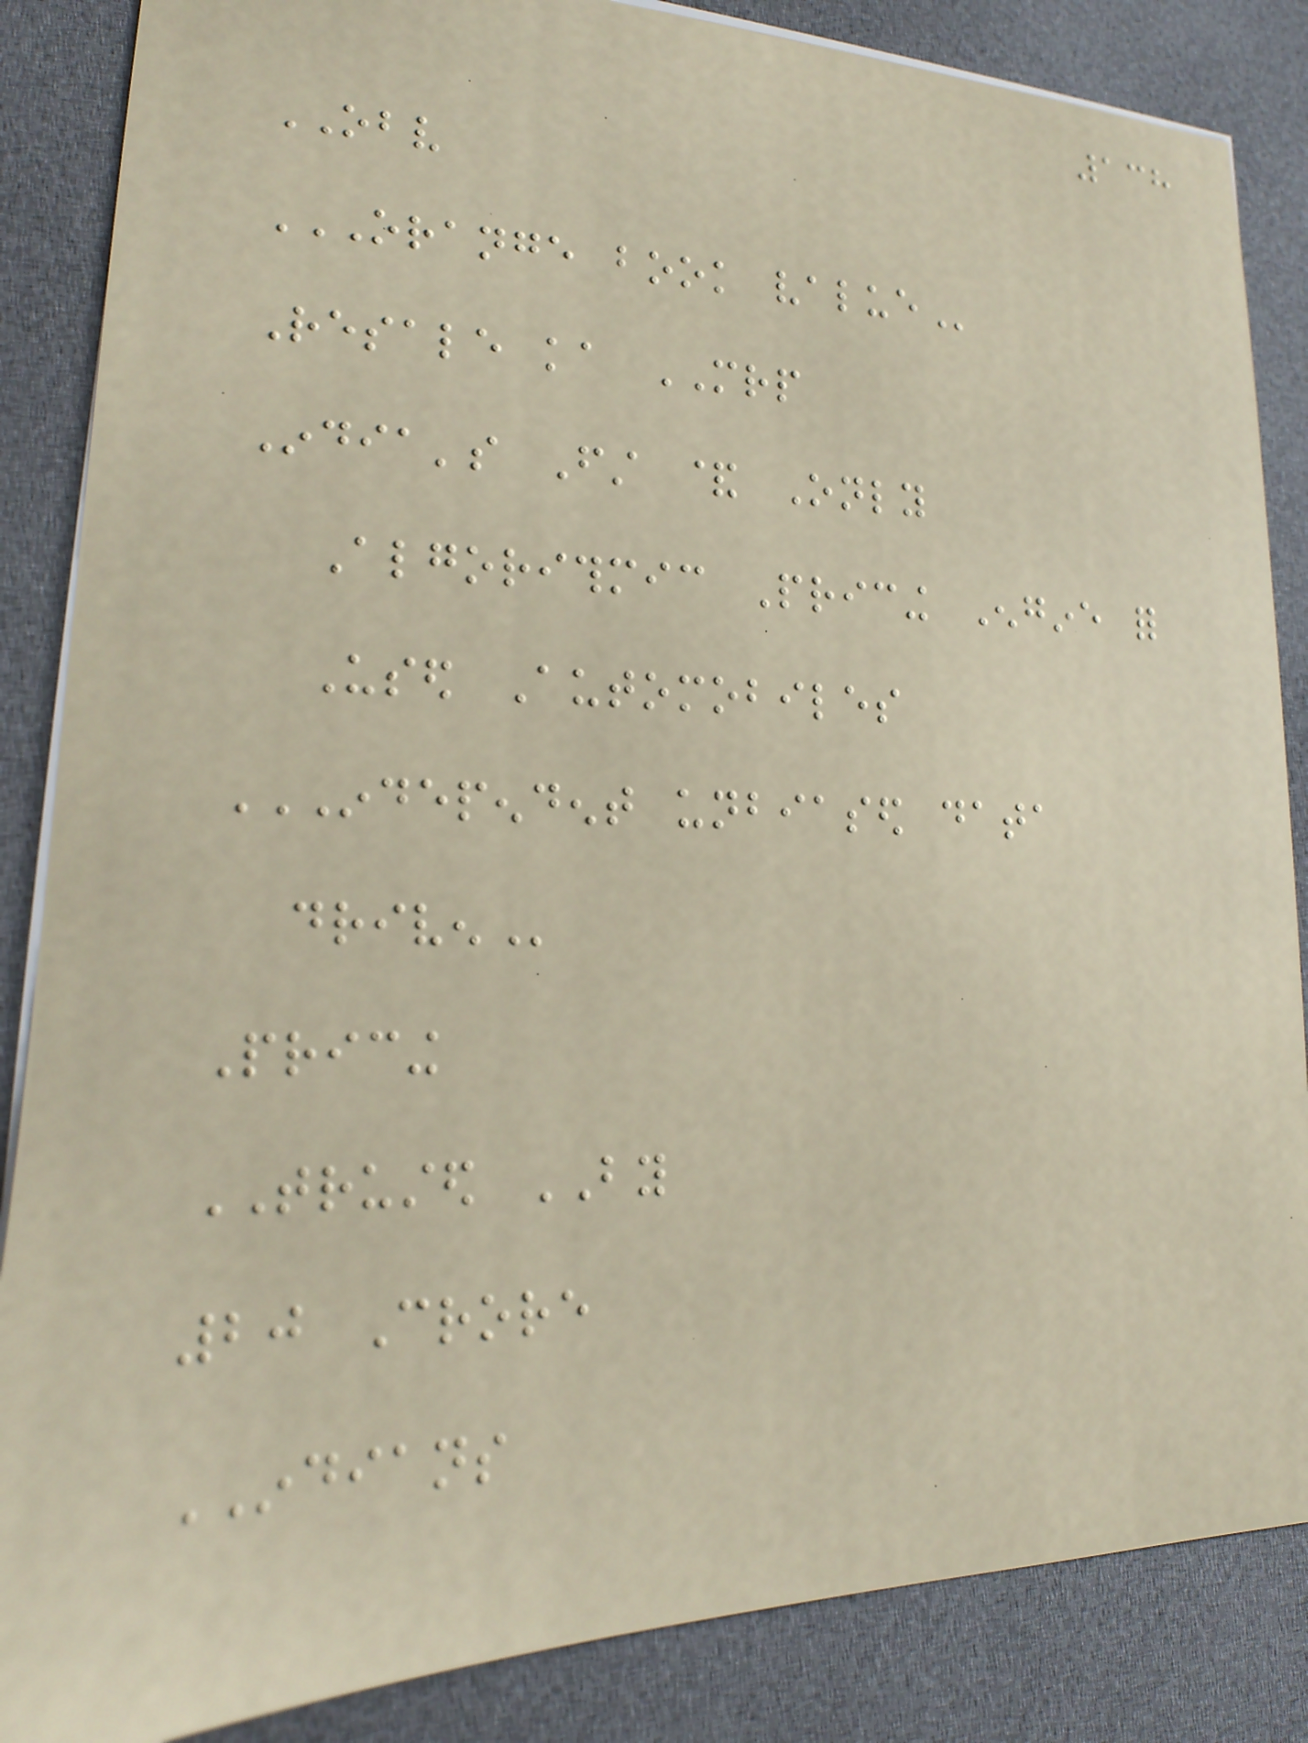138
OBV
ORANGE BOOK VALUE
Resale ka MRP
India's First & Only
Algorithmic Pricing Engine for
Used Automobiles
INDEPENDENT UNBIASED DATA
DRIVEN
Pricing
TRUSTED BY
20 Crore
INDIANS
